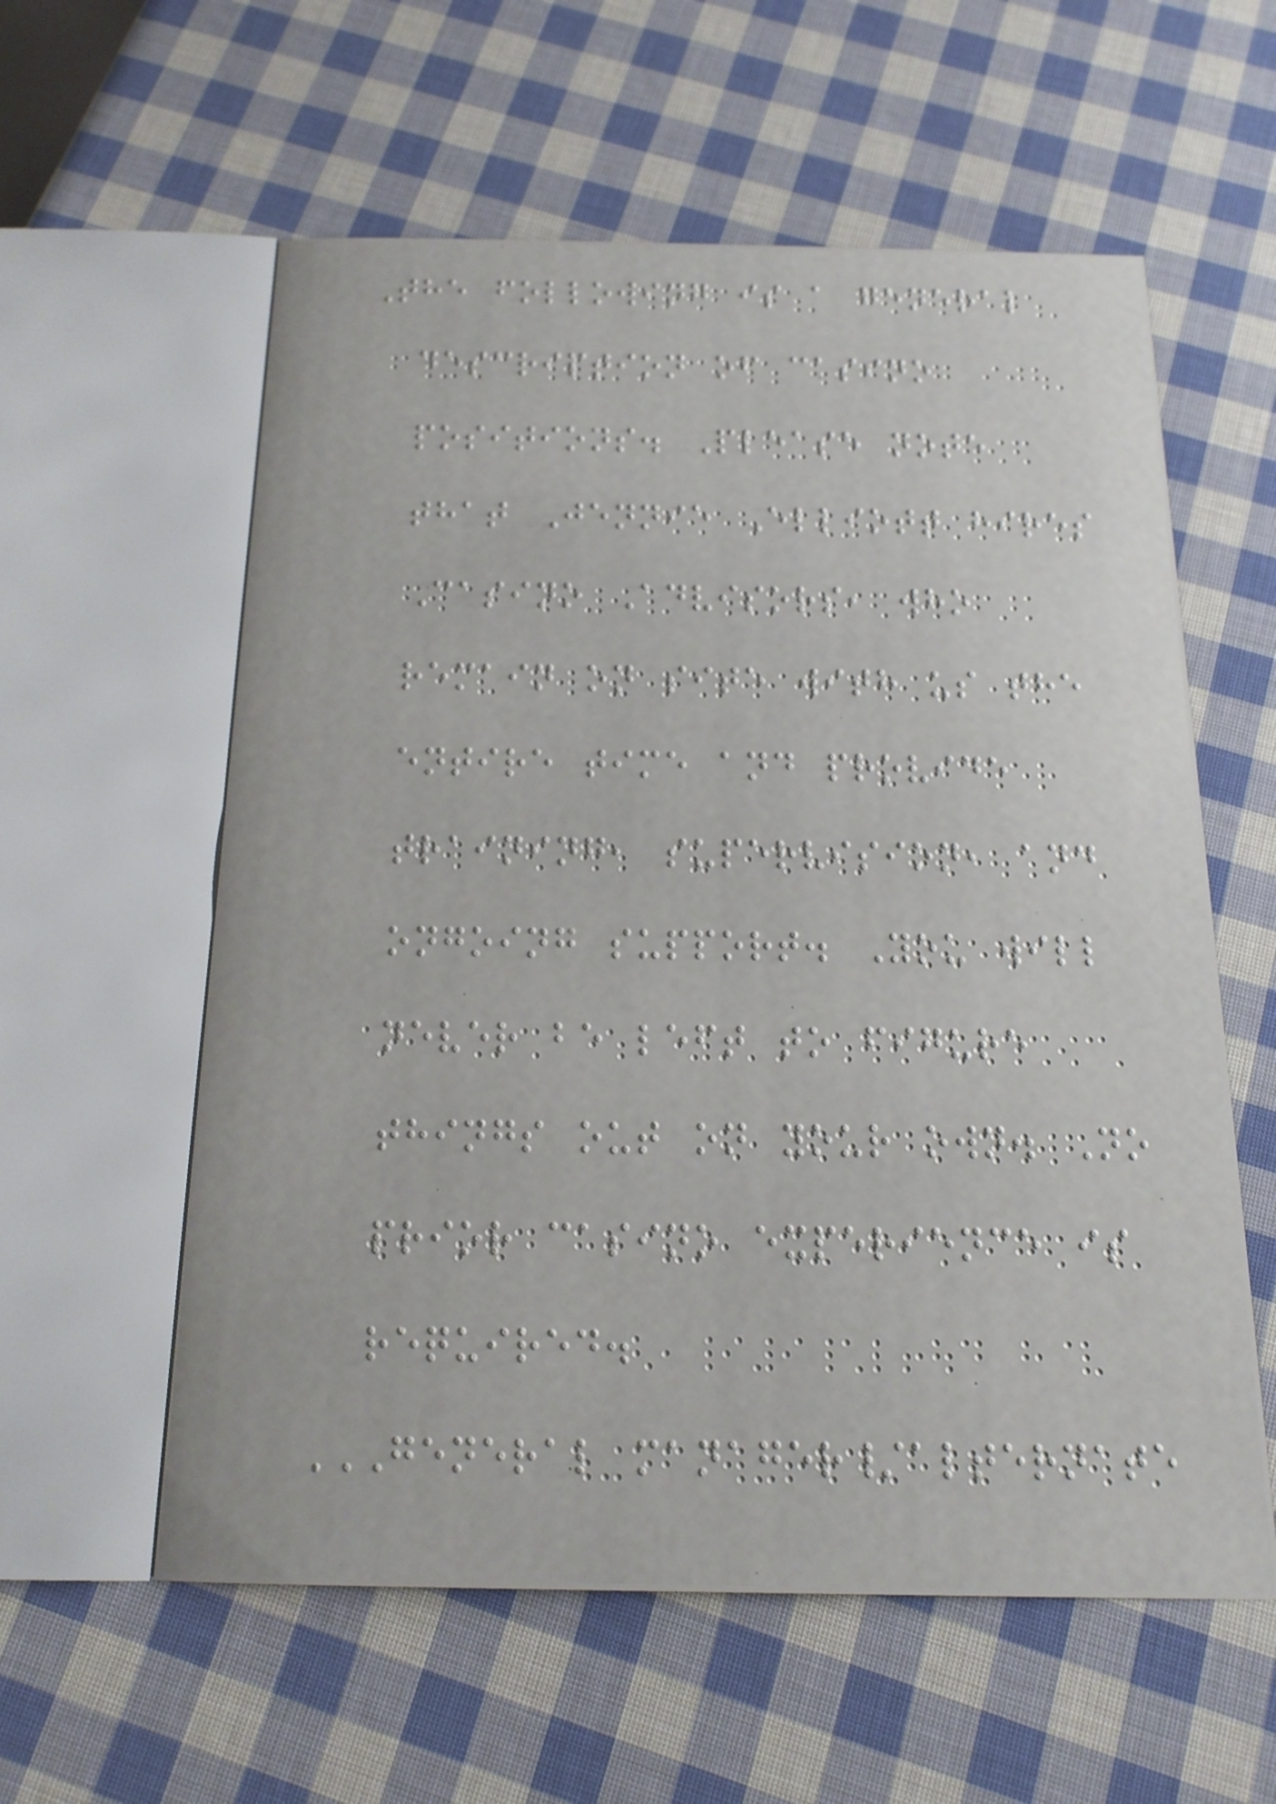The following is a general
description of casino
positions. Please note
that Jennie Elliott hires
Casino Advisors, who
remain on site with us the
entire time and provide
training, supervision, and
ongoing support. You will
never be left to figure
things out on your own. No
prior casino experience is
required.
GENERAL MANAGER/ALTERNATE
